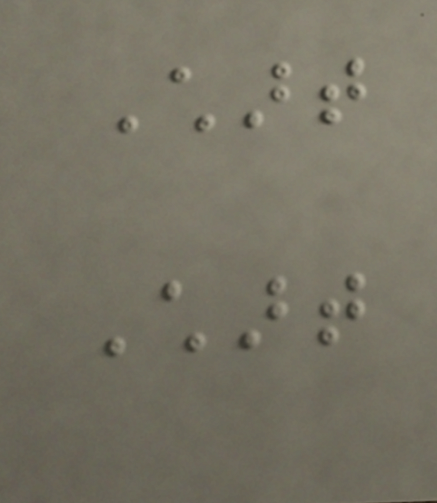Chart
Chart
